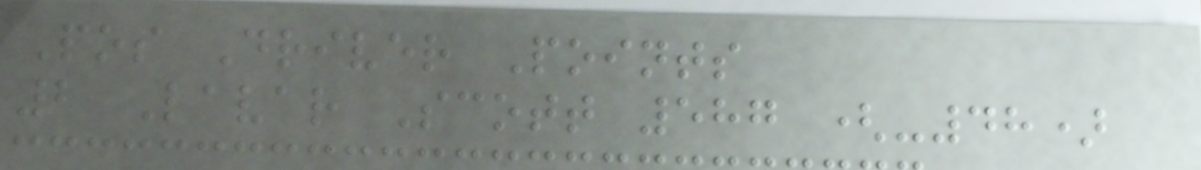Pos Driver Points
2 Lavar Scott 587 (-48)
